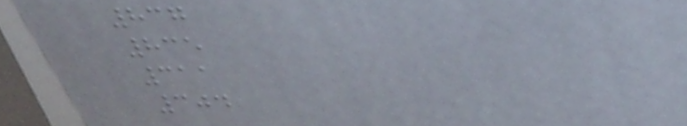837
835
311
304
